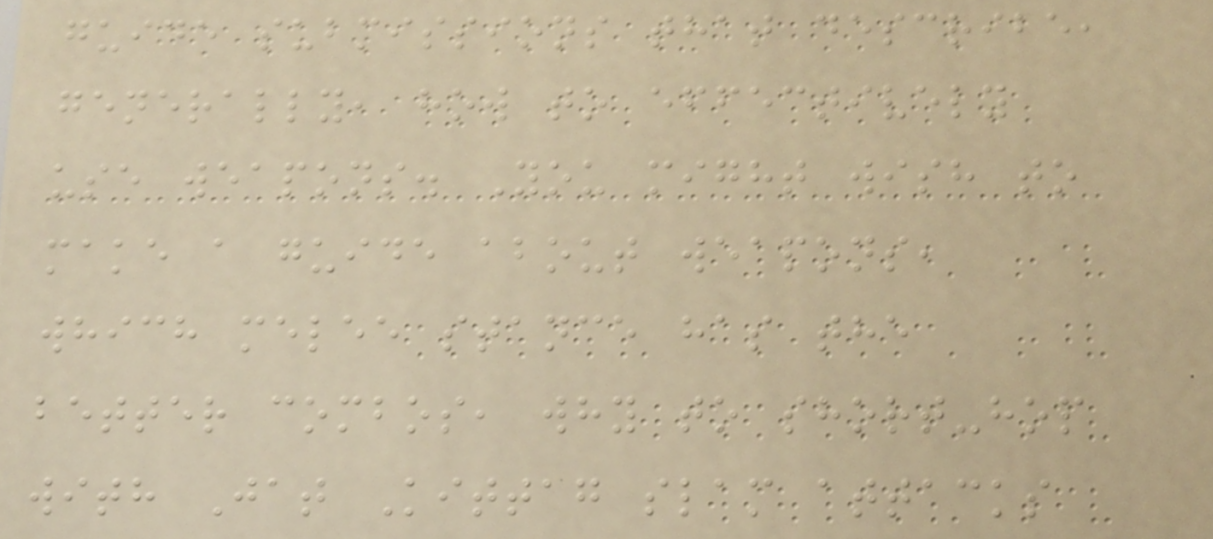guide submissions that describe,
generally, how to effectively
use weapons. You might wish to
make a guide about weapons,
which melee stance has the
better combos, why to short-hop
with Jat Kittag slam attacks
